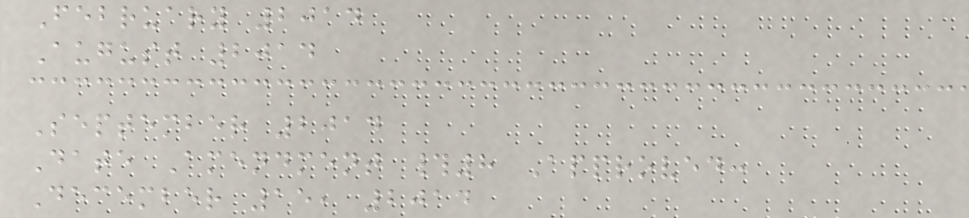February 2014
August 2014
September 2014
Date Amendment #8 Approved:
December 15, 2014
